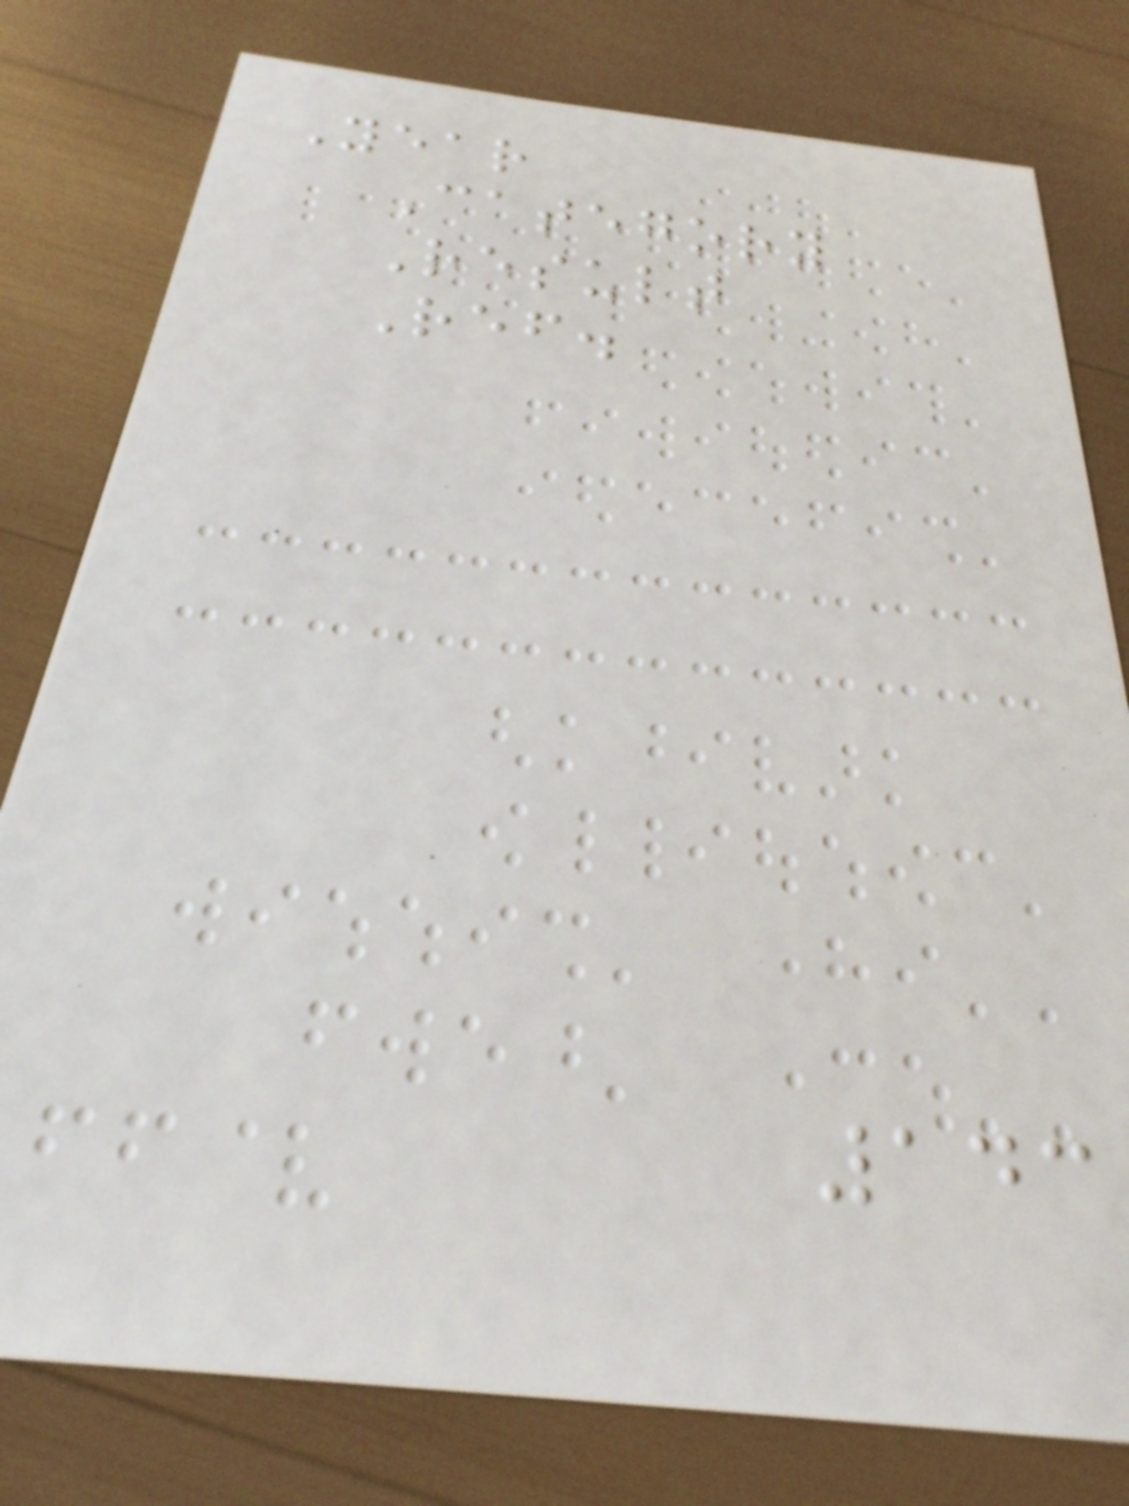Year
Category
Result
Ref.
143
